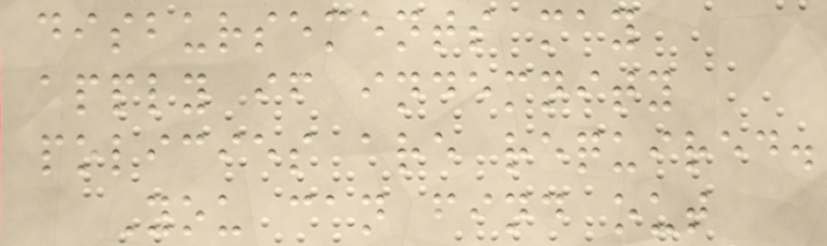disbursements may
apply if indemnity
policies are required.
You can find out
